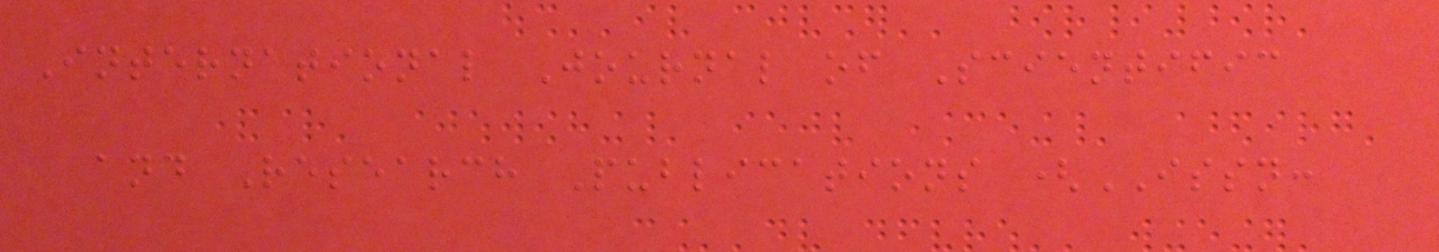International Journal of Scientific
and Research Publications (ISSN:
